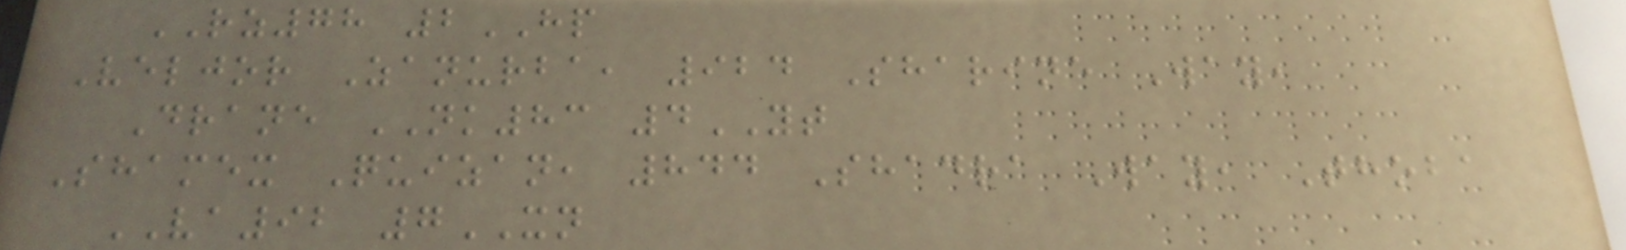RZ78 2HP
Veljor Zanurba, 924 Sharine Way,
Drane NK83 4YT
Shamex Quizan, 844 Shadra Way, Thoba
VA92 7XN
